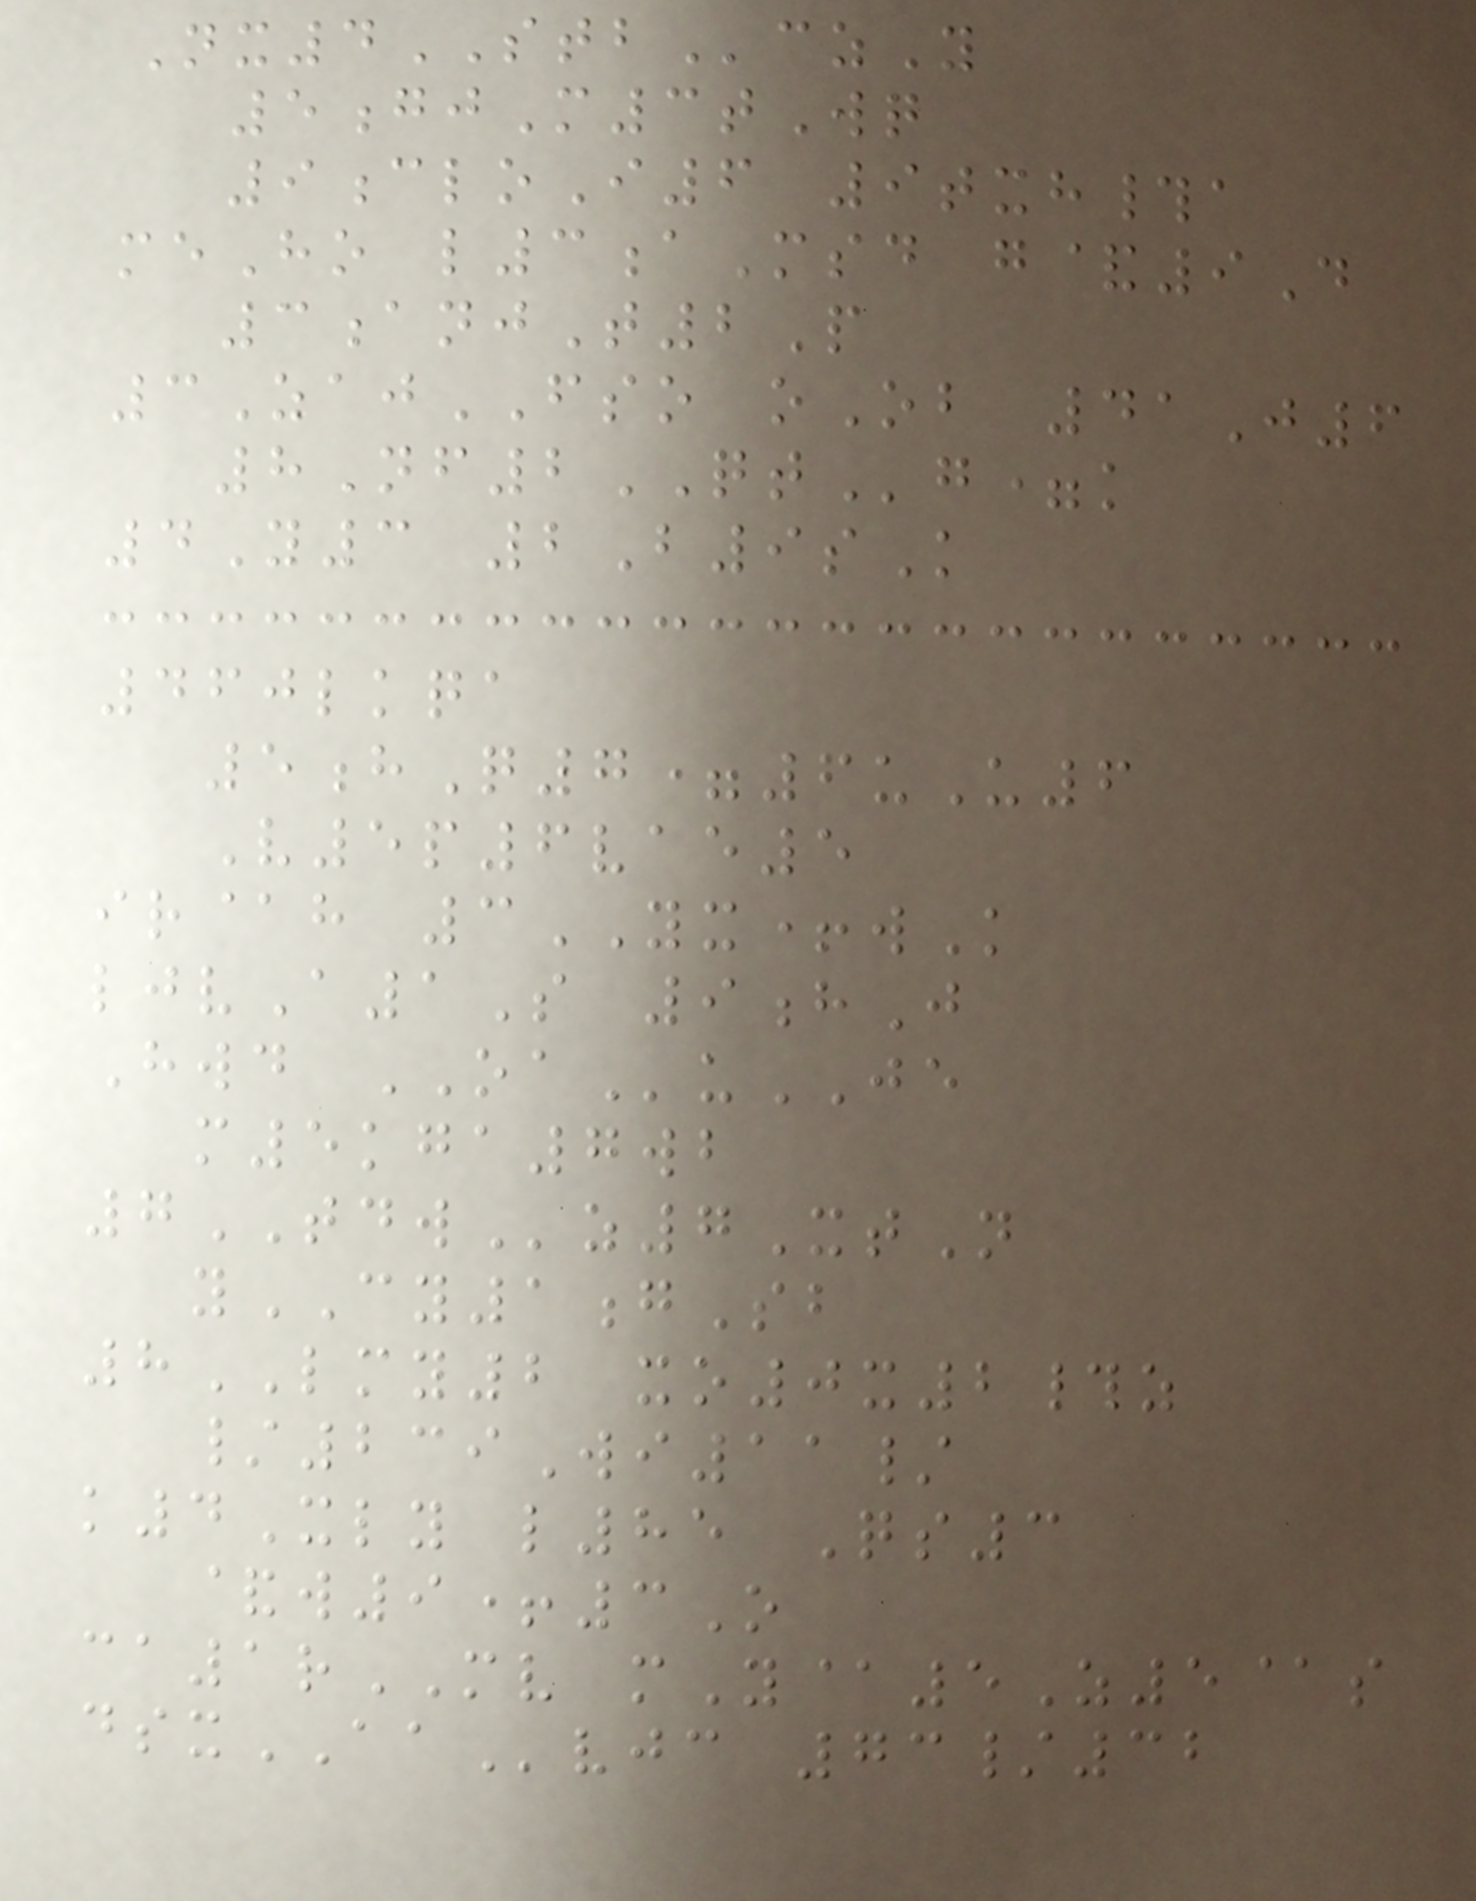Nx4STBczY
5gjM3tWq
9cloI6 9txh#a
meHo l3aMsd g&9D
3anjT2P
3ZajFSO oOb 41J6
8Nf2QTg=k
4Y3 2B9sK
460lkqa
5hQ7=6uU6
V5p6vae5
ir@h 3YX+wK
ljvA1S 9hJ
Hwd OAuJE
m5kga7wb
7TDWz7XtN
yCY1gSb
8LMY2 xo0x2#z
/239Wi11/
k4Xly l85 Qs3
&w9+3O
ca1rMV mY@5Z5@s
dsxAAvjc 73/32
